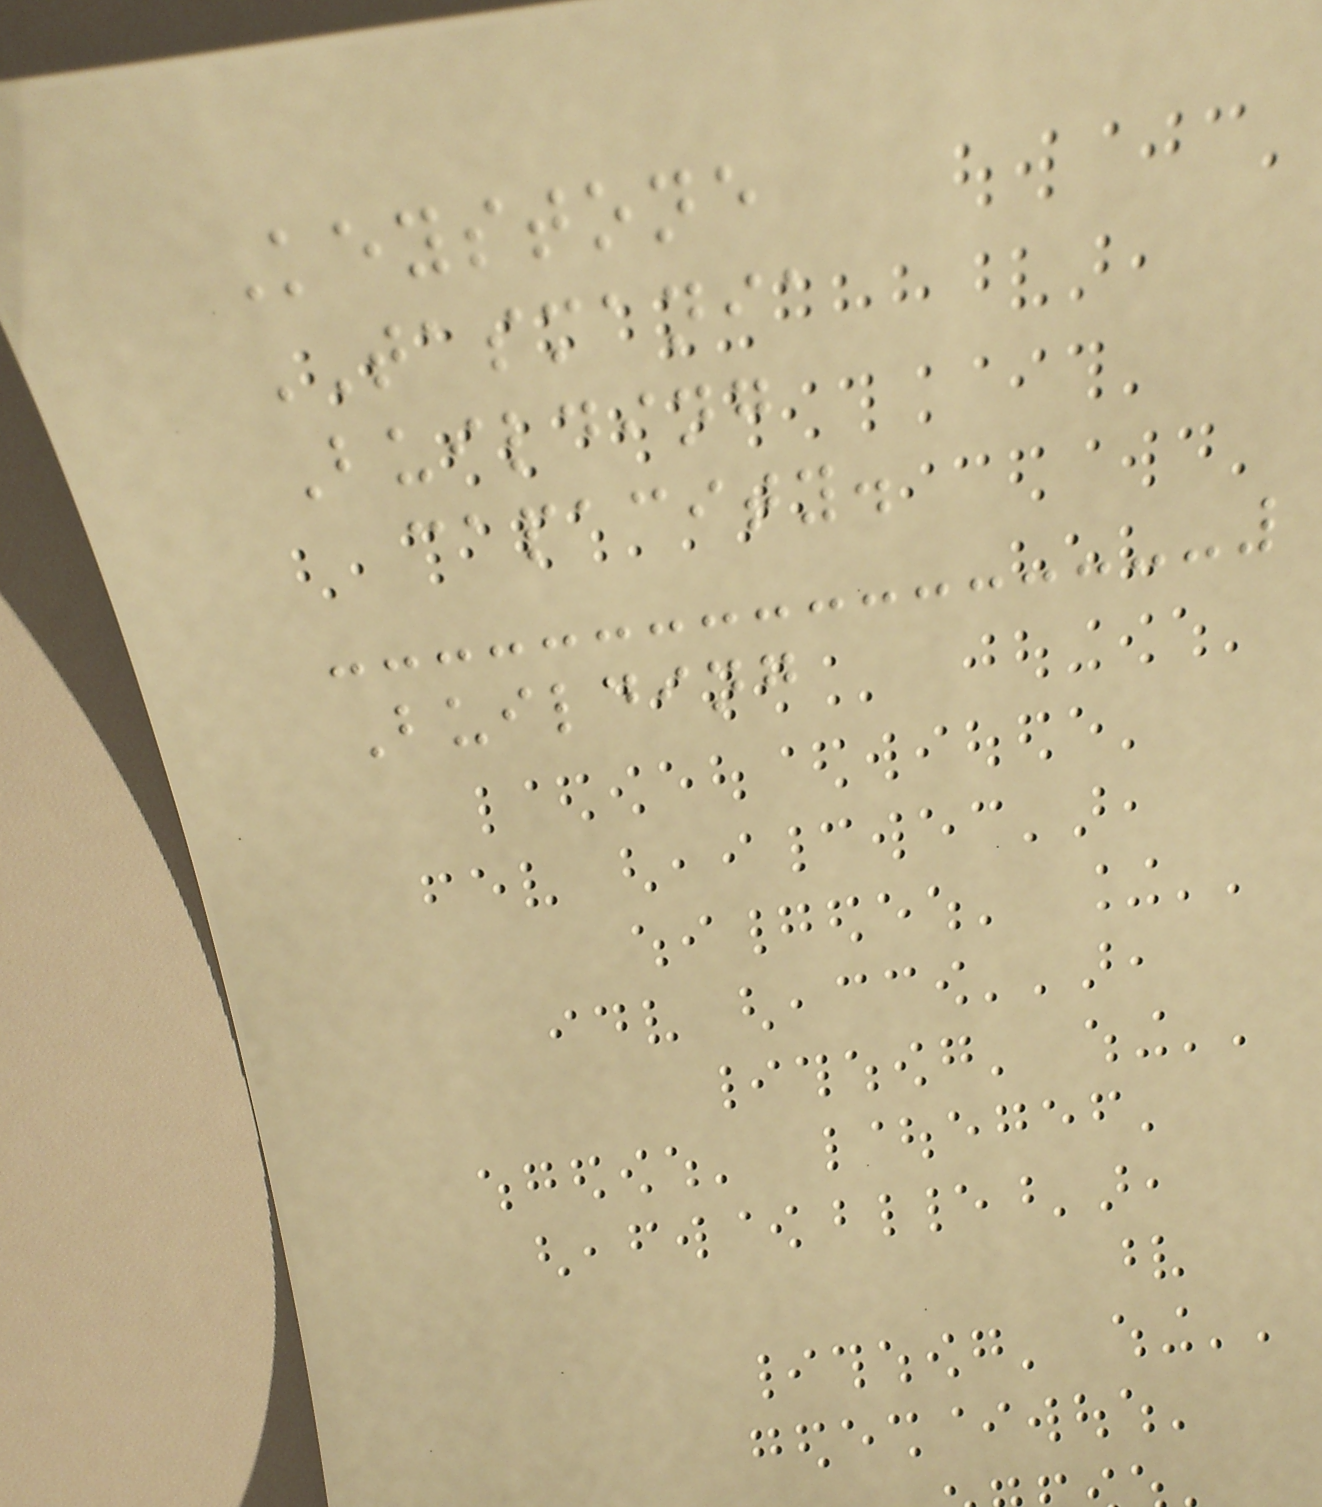Keystone
TASMANIA
Building
capacity.
Building
